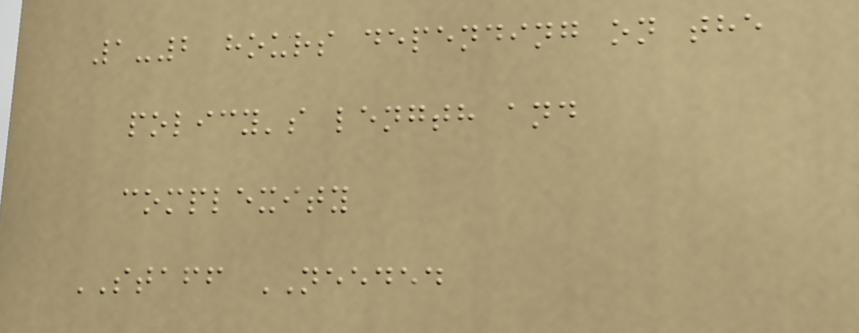1-2 hours depending on the
policy's length and
complexity
STAFF NEEDED
